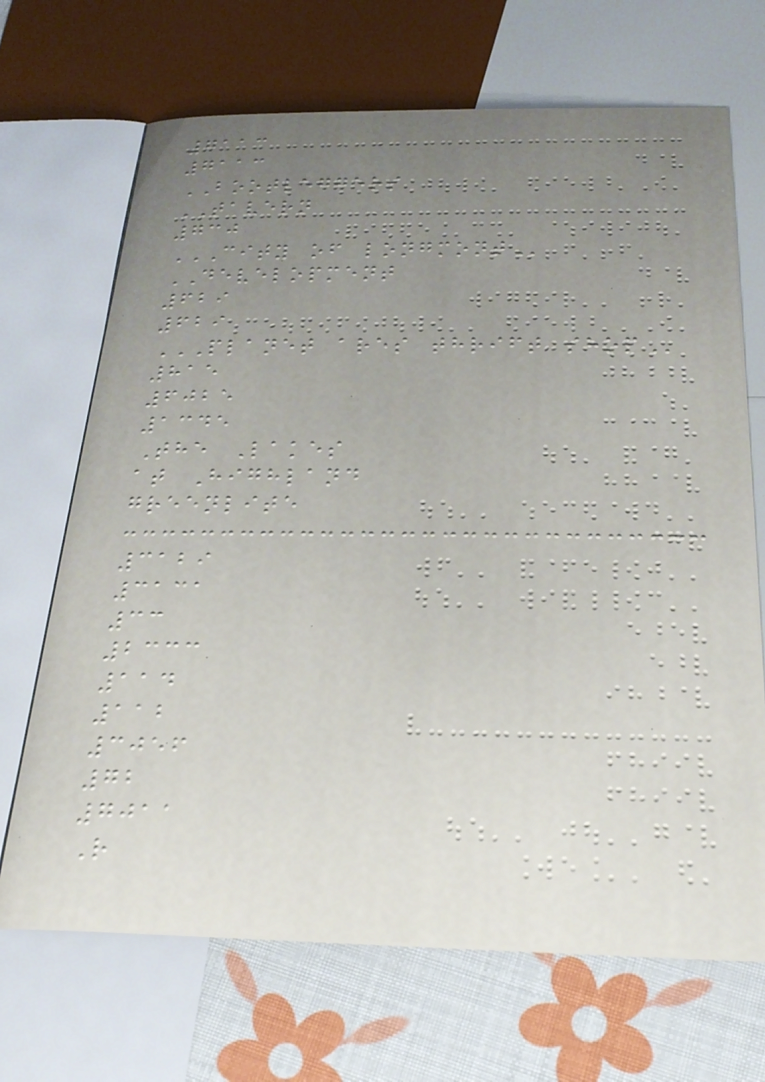7113
7113
BOOTLEGGERS
TAVERN
730
CITY OF LONGMONT
DEVELOPMENT
629
629
PLANET ARES THRIFT SHOP
815
6025
1345
The Lakes
at Highland
greenlite
3129
3131
33
2333
114
112
3056
72
7011
R
